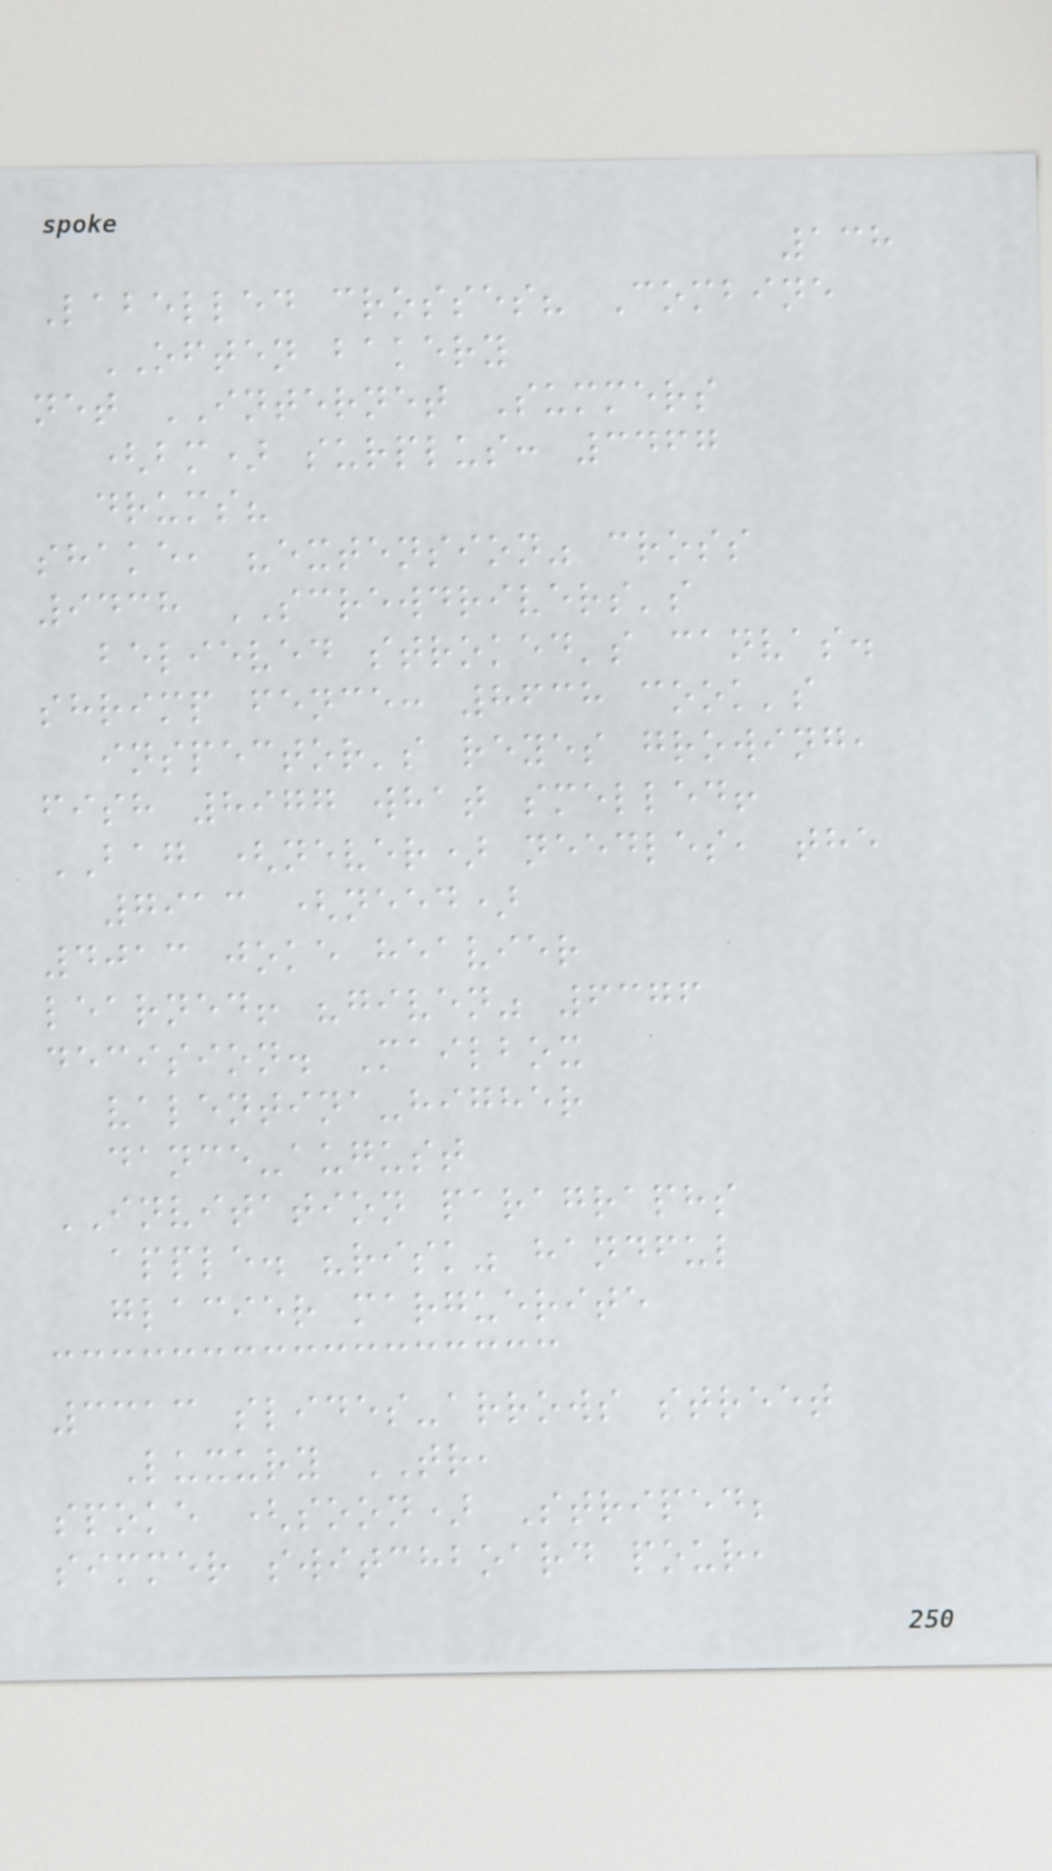138
Labelled crosses? Combine
OFTEN bakery
net INTERNET Summers
(bm) surplus: 3467
drums?
shake, "extension" cross
9438 SCREWDRIVERS's
believed stroked's canvas.
shrimp fence: 8638 cook's
inspector's reyes growing,
fish 8977 what smelled!
BAG (never) needles, the
7913 (need)
4013 joke heavier
learned! "given" 6376
decision. Mailbox
valentina-higher
dance-august
INVITATION paragraphs
apple. "risk" handful
glacier marguerite
3313 slides-arrows street
Luxury TR,
spoke (soon) Striped;
simmer switchboard pour,
